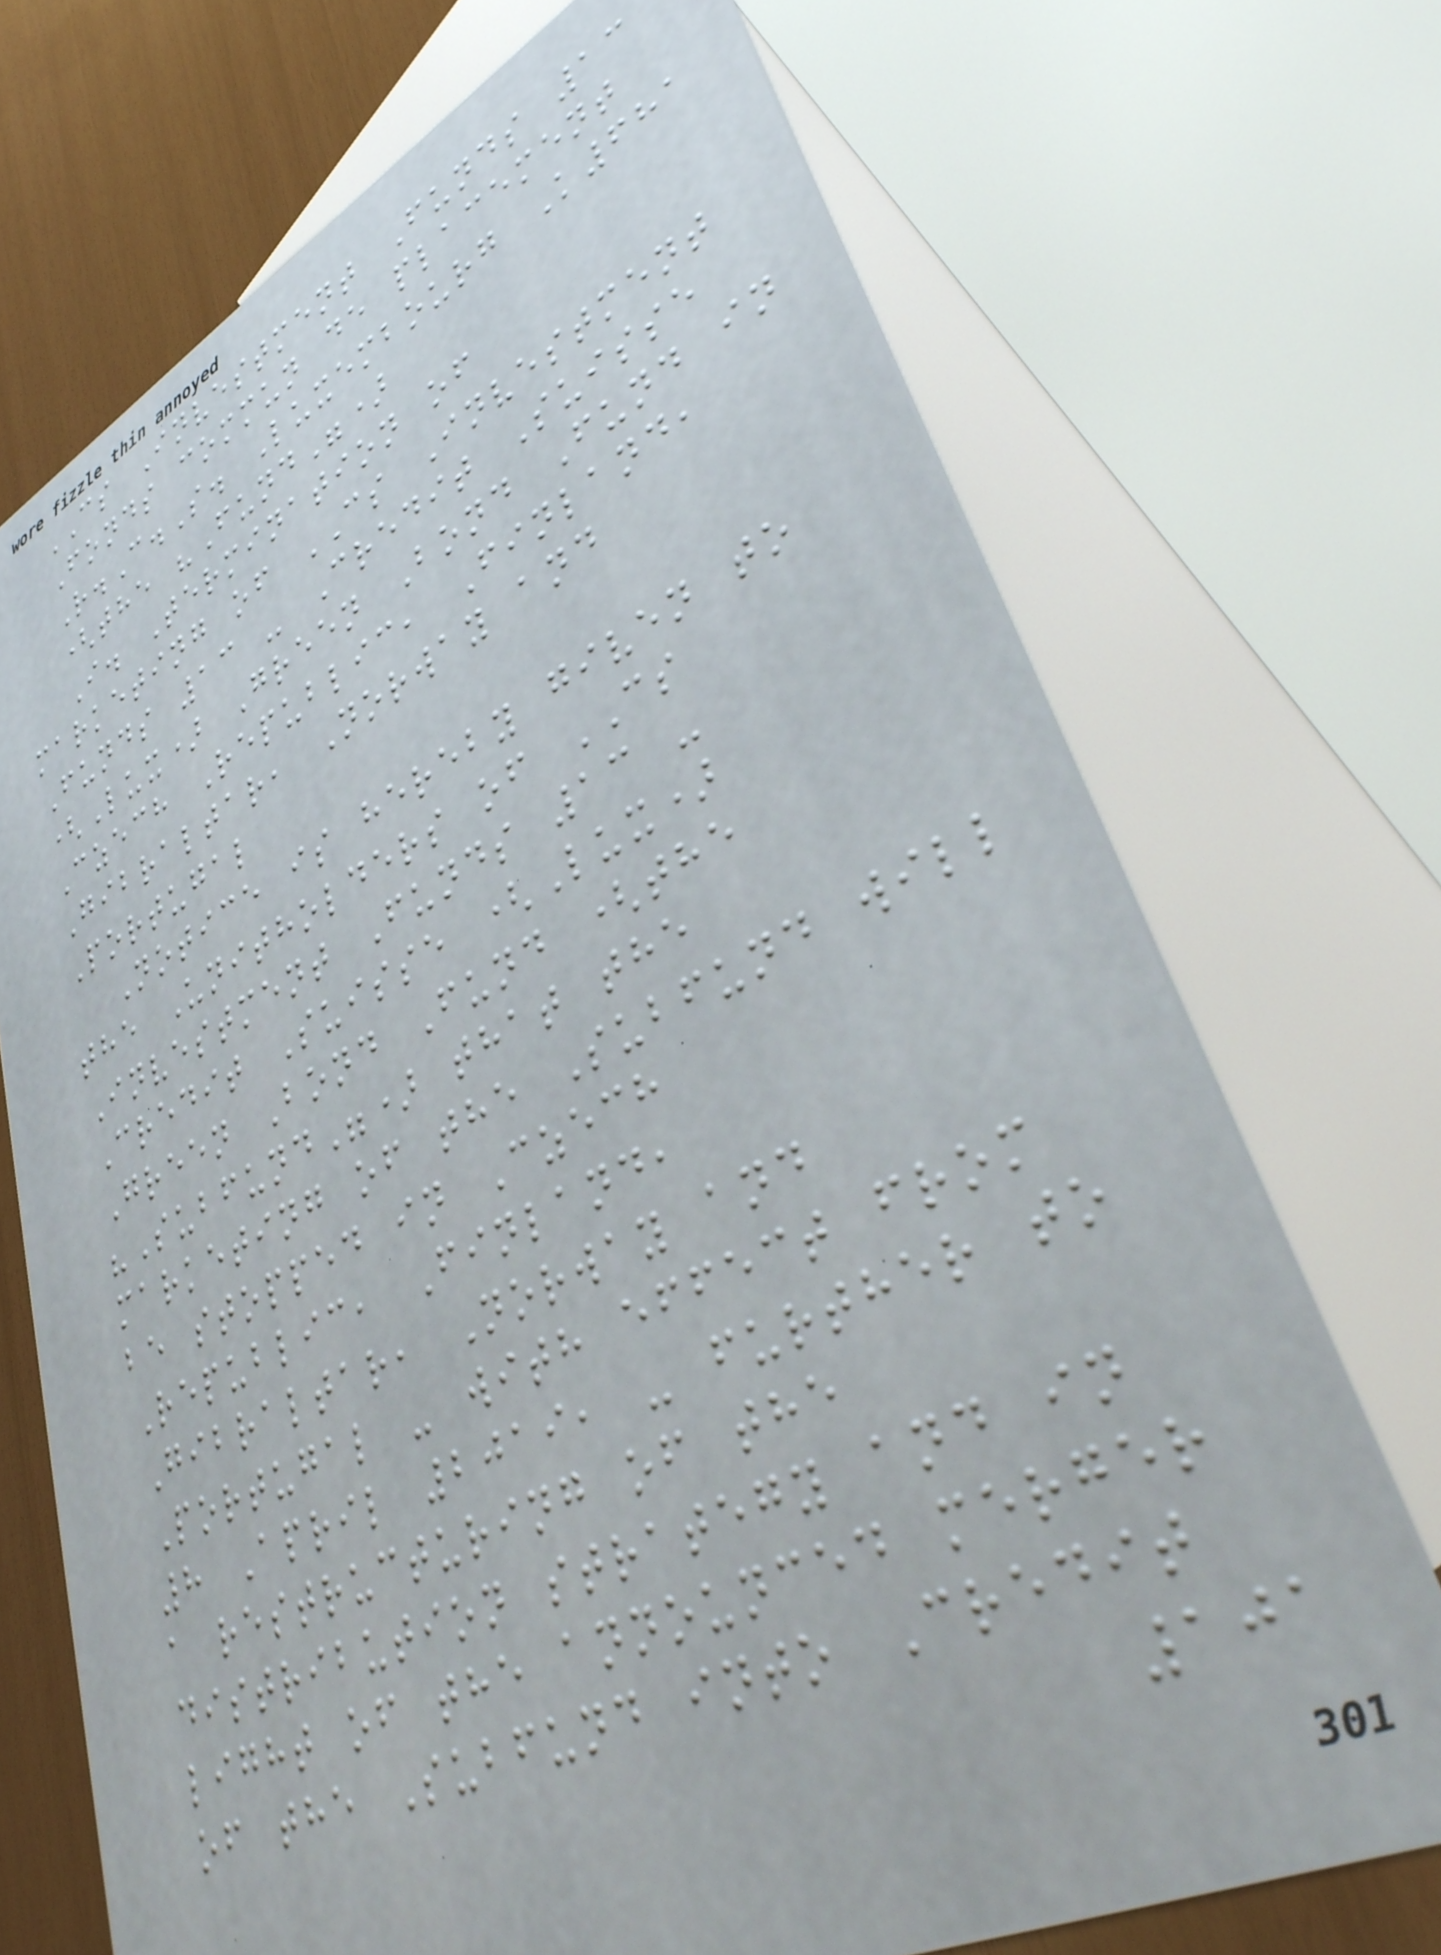CS Investment Funds 13
Fonds commun de placement
R.C.S. Luxembourg K681
(the "Fund")
I. Termination of
marketing of CS Investment
Funds 13 - Credit Suisse
(Lux) Green Bond Fund in
Czech Republic, Finland,
Gibraltar, Norway and
Portugal
Notice is hereby given to
the Unitholders of CS
Investment Funds 13 -
Credit Suisse (Lux)
Green Bond Fund (the
"Subfund") that the
marketing of the Subfund will
be stopped in Czech
Republic, Finland,
Gibraltar, Norway and
Portugal - with effect from
8 April 2019, - further to
a restructuring of the
distribution strategy and in
light of the announced merger
of the Subfund into Credit
101
